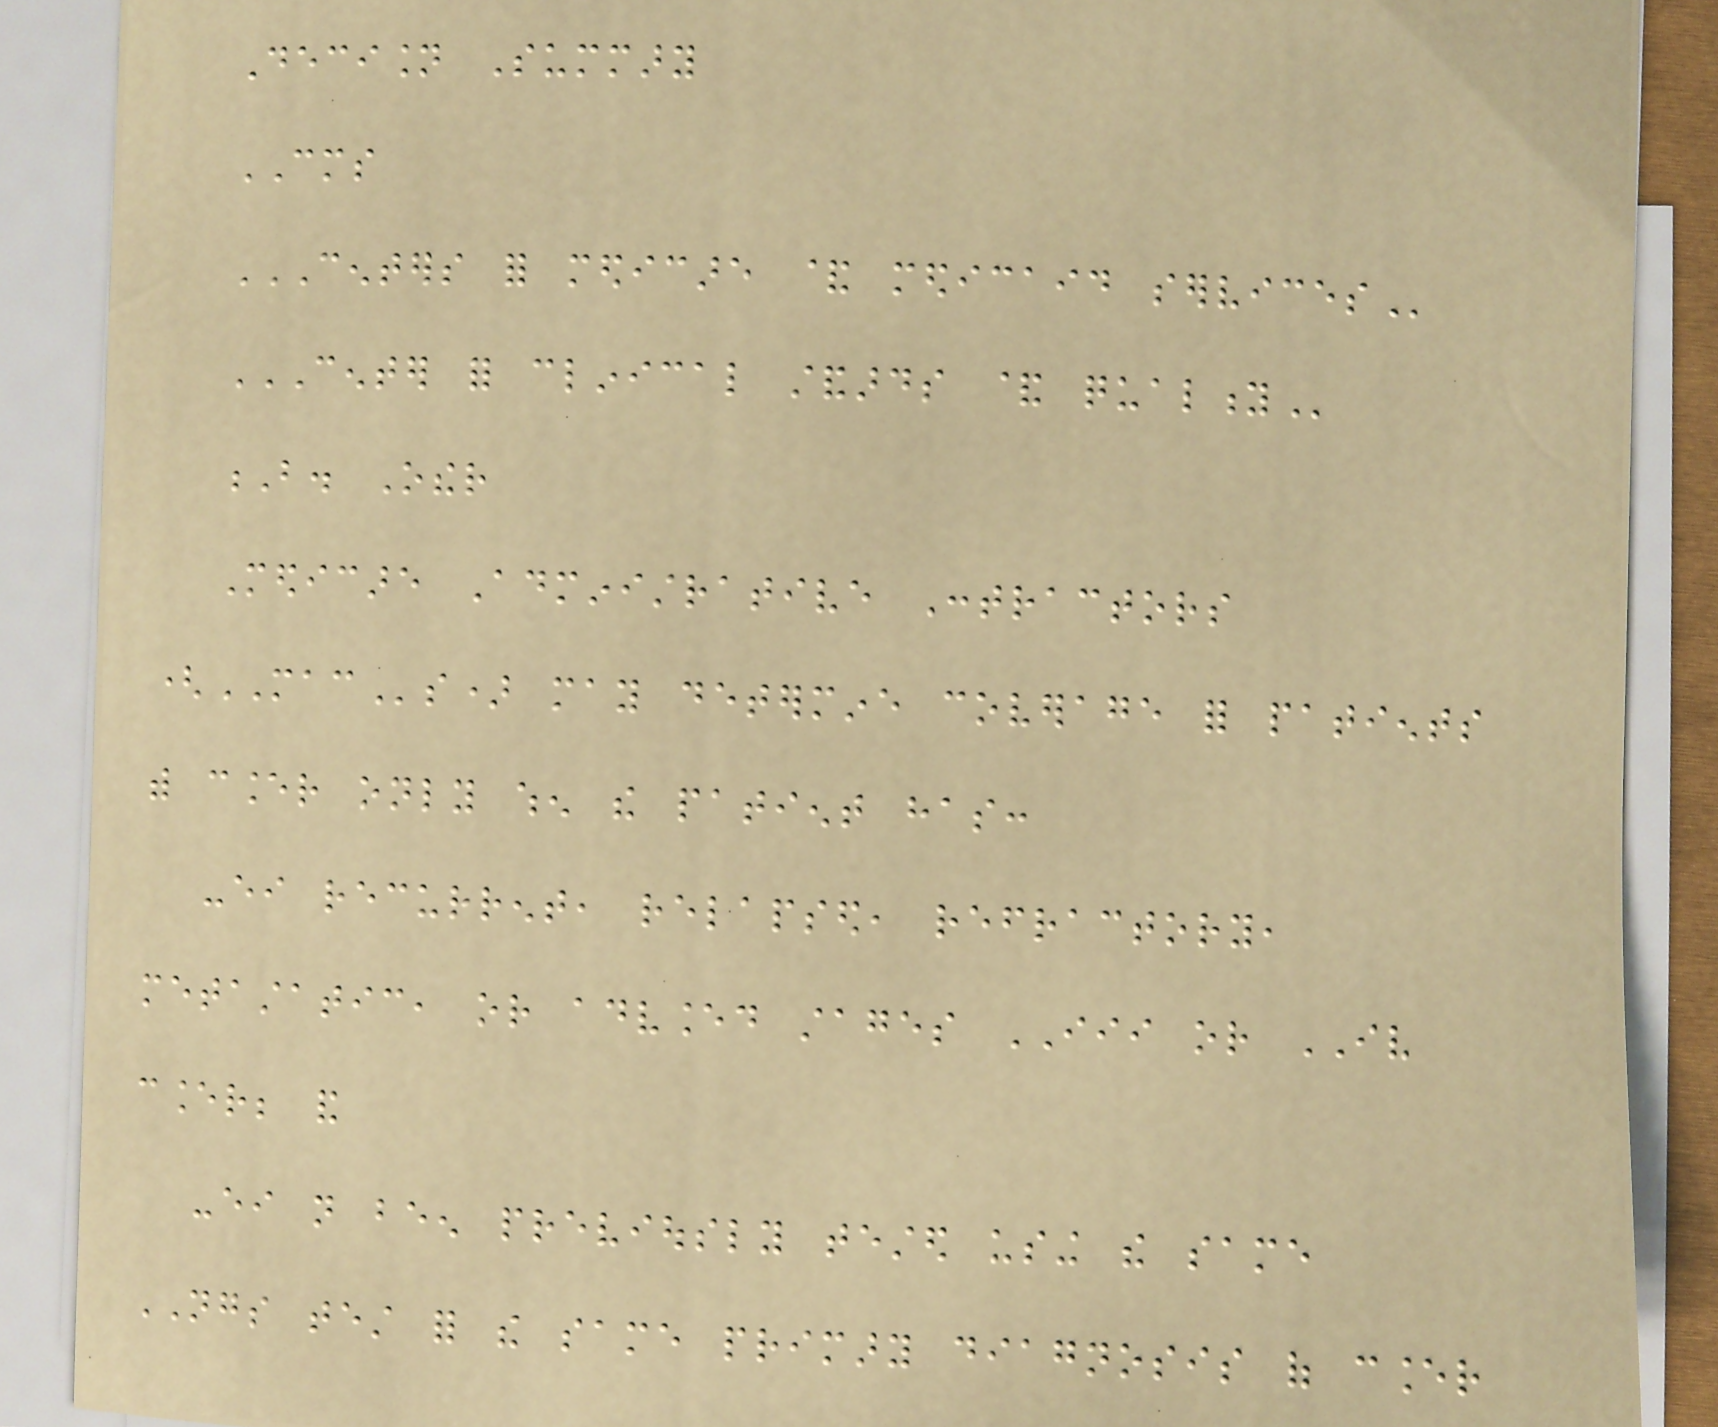Decision Summary
CMS
CENTERS FOR MEDICARE & MEDICAID SERVICES
CENTER FOR CLINICAL STANDARDS & QUALITY
B. Other
Medicare Administrative Contractors
(MACs) may determine coverage for patients
with cancer only when the patient has:
-either recurrent, relapsed, refractory,
metastatic, or advanced stages III or IV
cancer; and
-either not been previously tested using the same
NGS test for the same primary diagnosis of cancer
